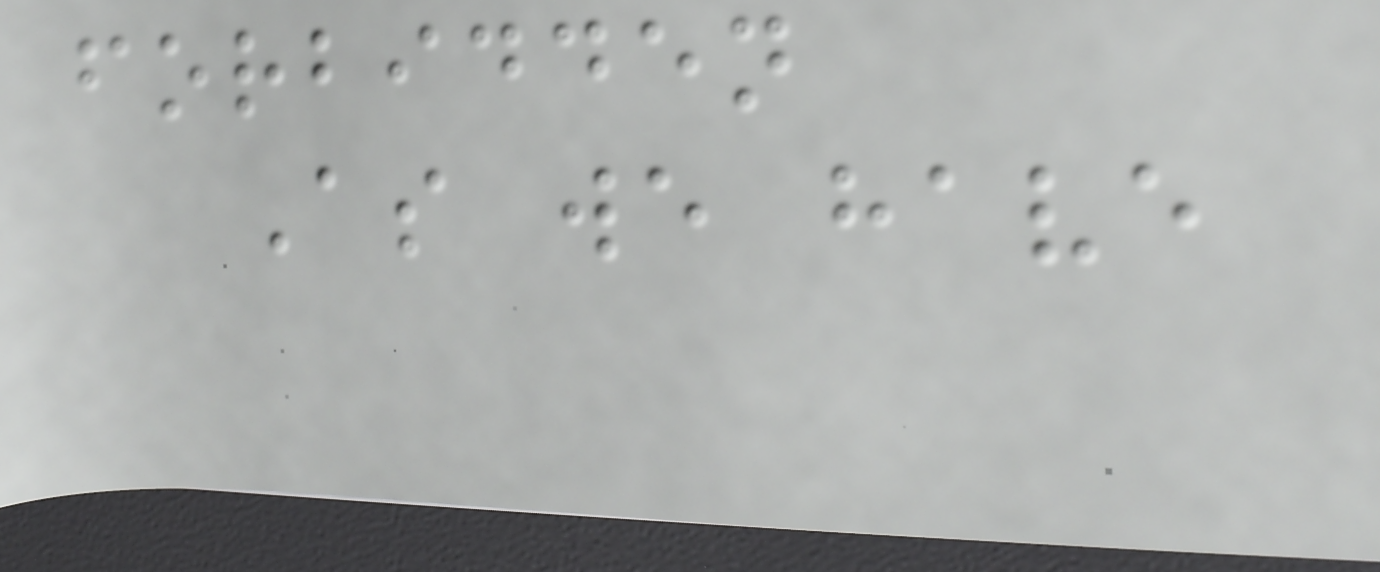forbidden
As we have
